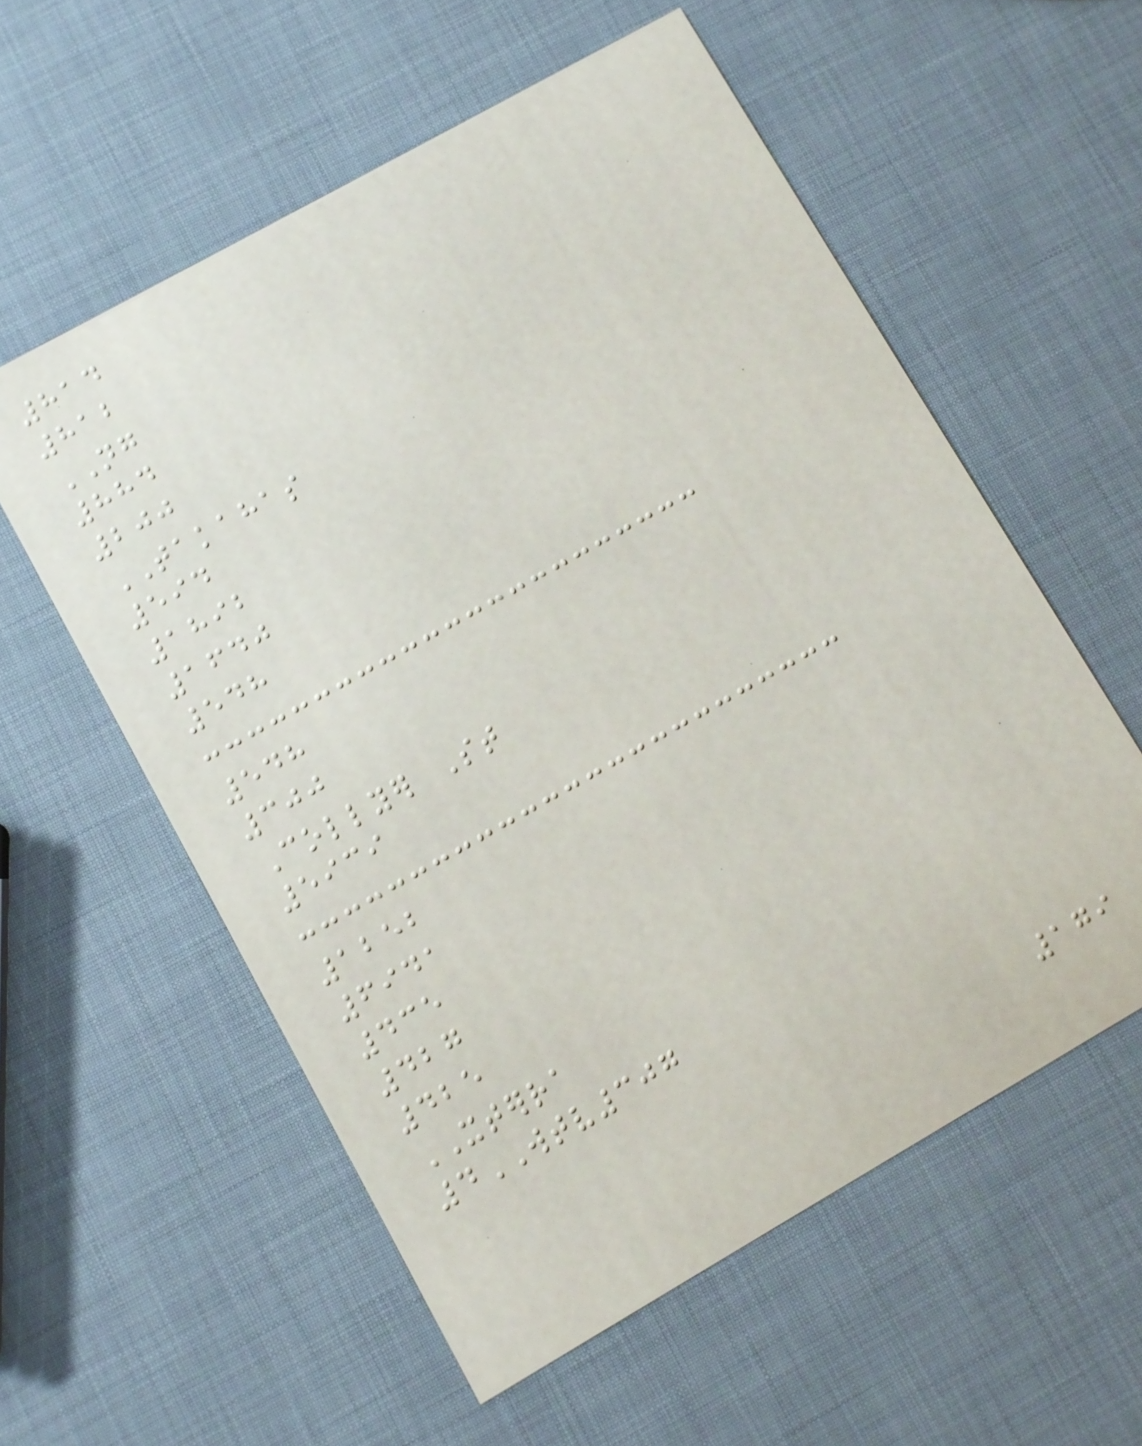814
812
NG
884
200
TAKAHAS
594
1892
1640
548
548
300
Collyer St
5939
1252
6941
435
427
425
XTERRA
4WTV307
179
